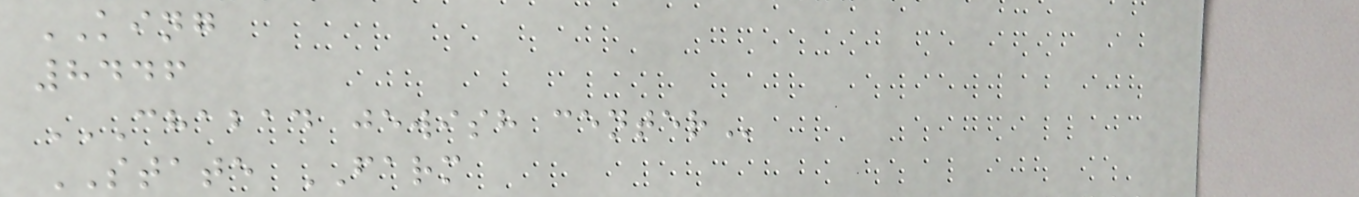KING
8446
CHABAD JEWISH CENTER
STATE FARM
